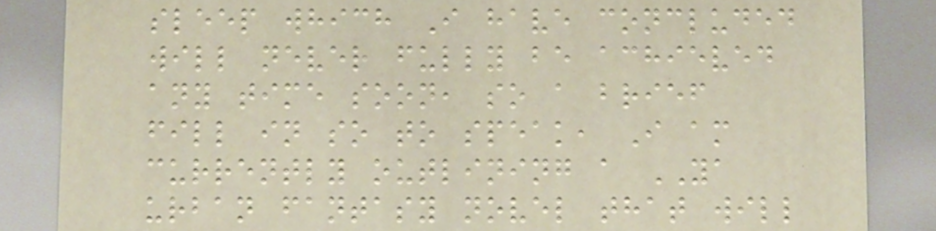sleep which I have concluded
will never fully be achieved
any time soon, so a brief
fill in so to speak, I am
currently outlining a YA
urban fantasy novel that will
